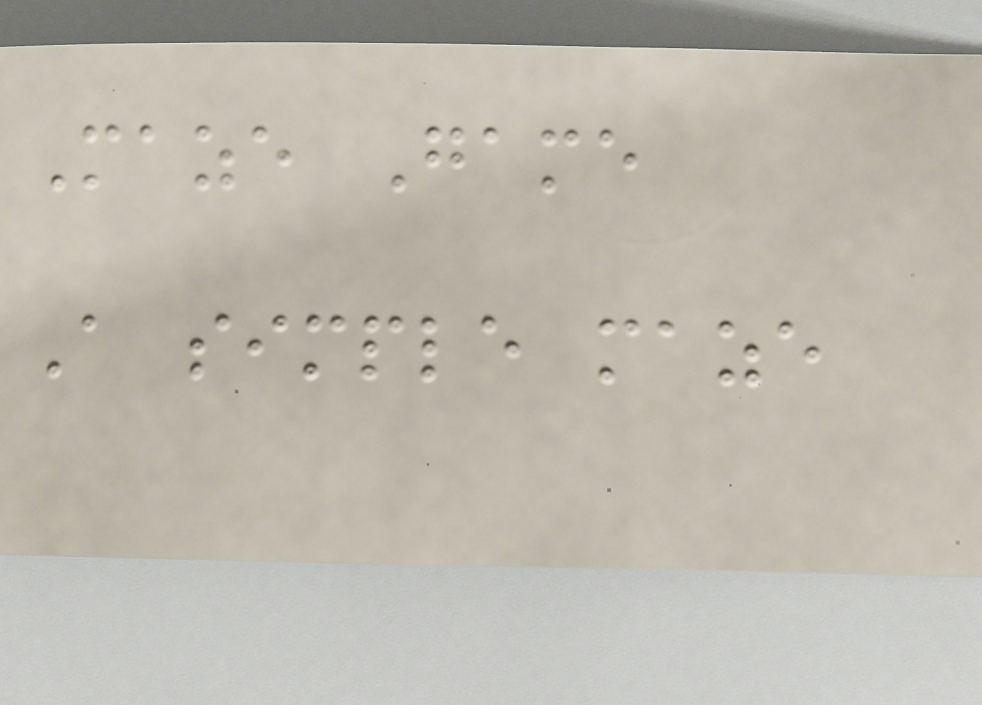Maze Game
A simple maze
